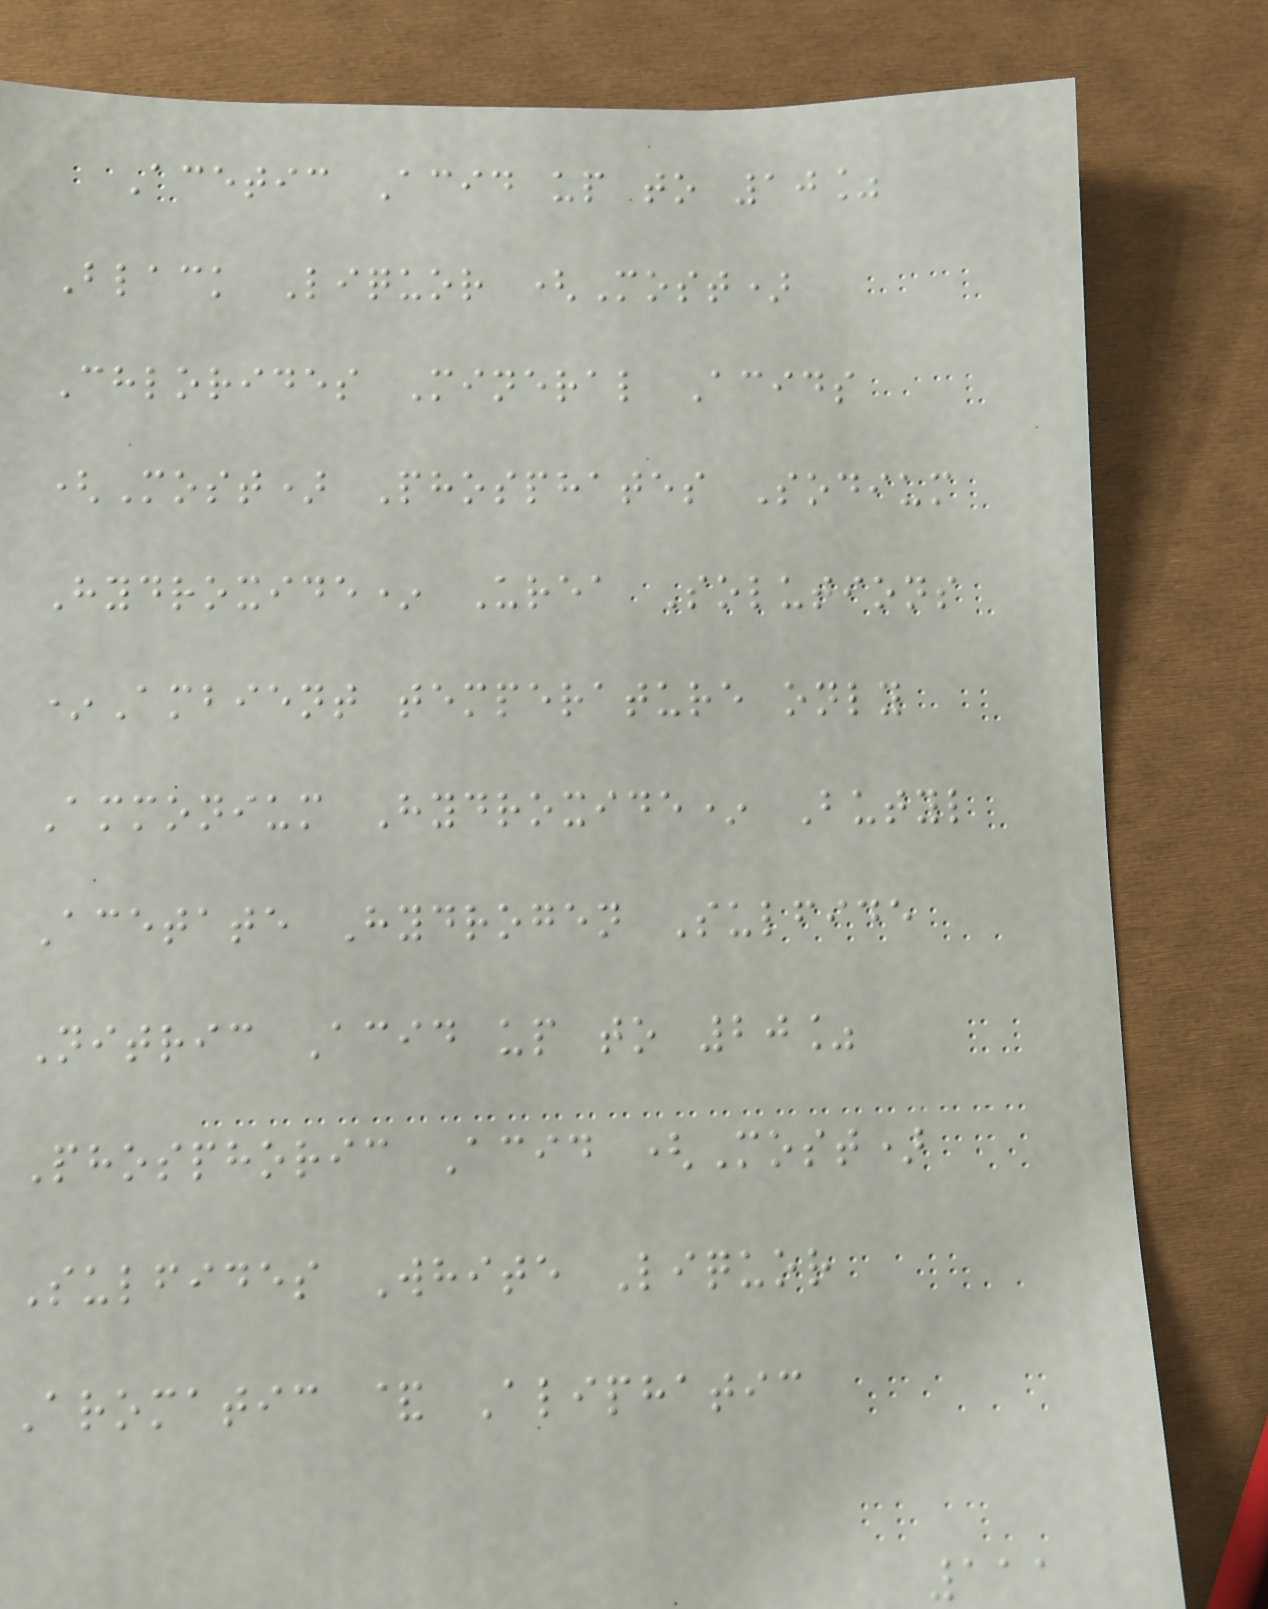Acetic Acid up to 10%
Black Liquor (Most)
Chlorides Mineral Acids
(Most) Phosphates Sodium
Hydroxide* Urea Solutions
*Ambient temperature only
Ammonium Hydroxide* Butyl
Acetate Hydrogen Sulfide
Nitric Acid up to 20%
Phosphoric Acid (Most)
Sulfides White Liquor
Aromatic & Aliphatic
111
